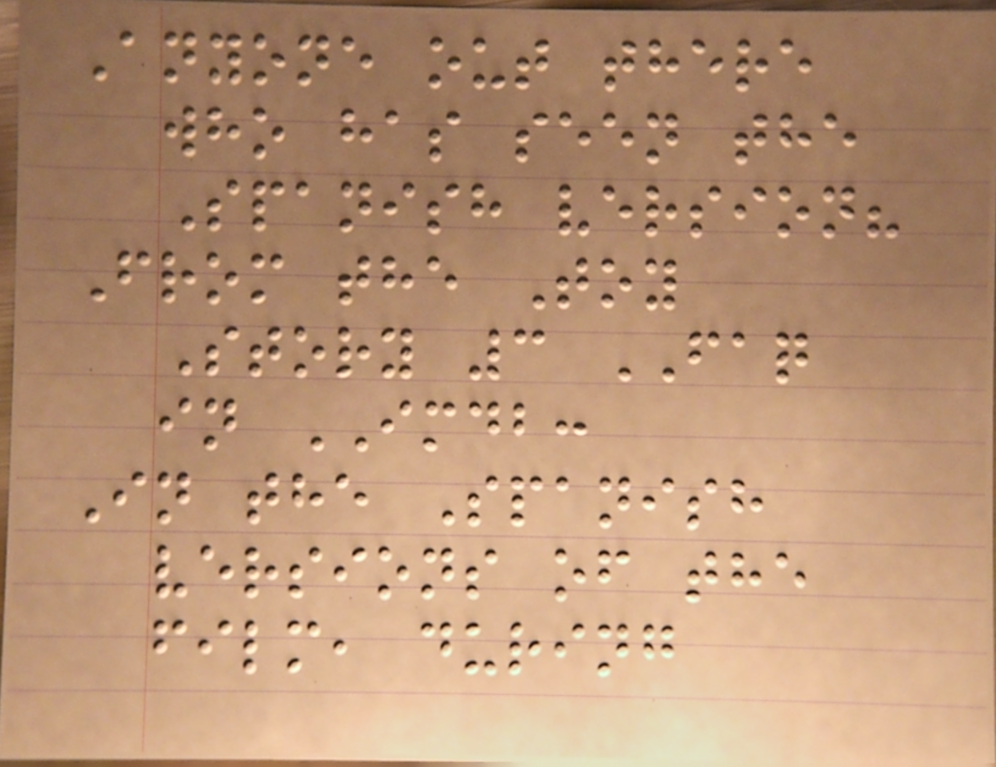Anyone out there
who has seen the
Spanish version?
From the Toy
Story 3 FAQ
in IMDB:
In the Spanish
versions of the
film, during
